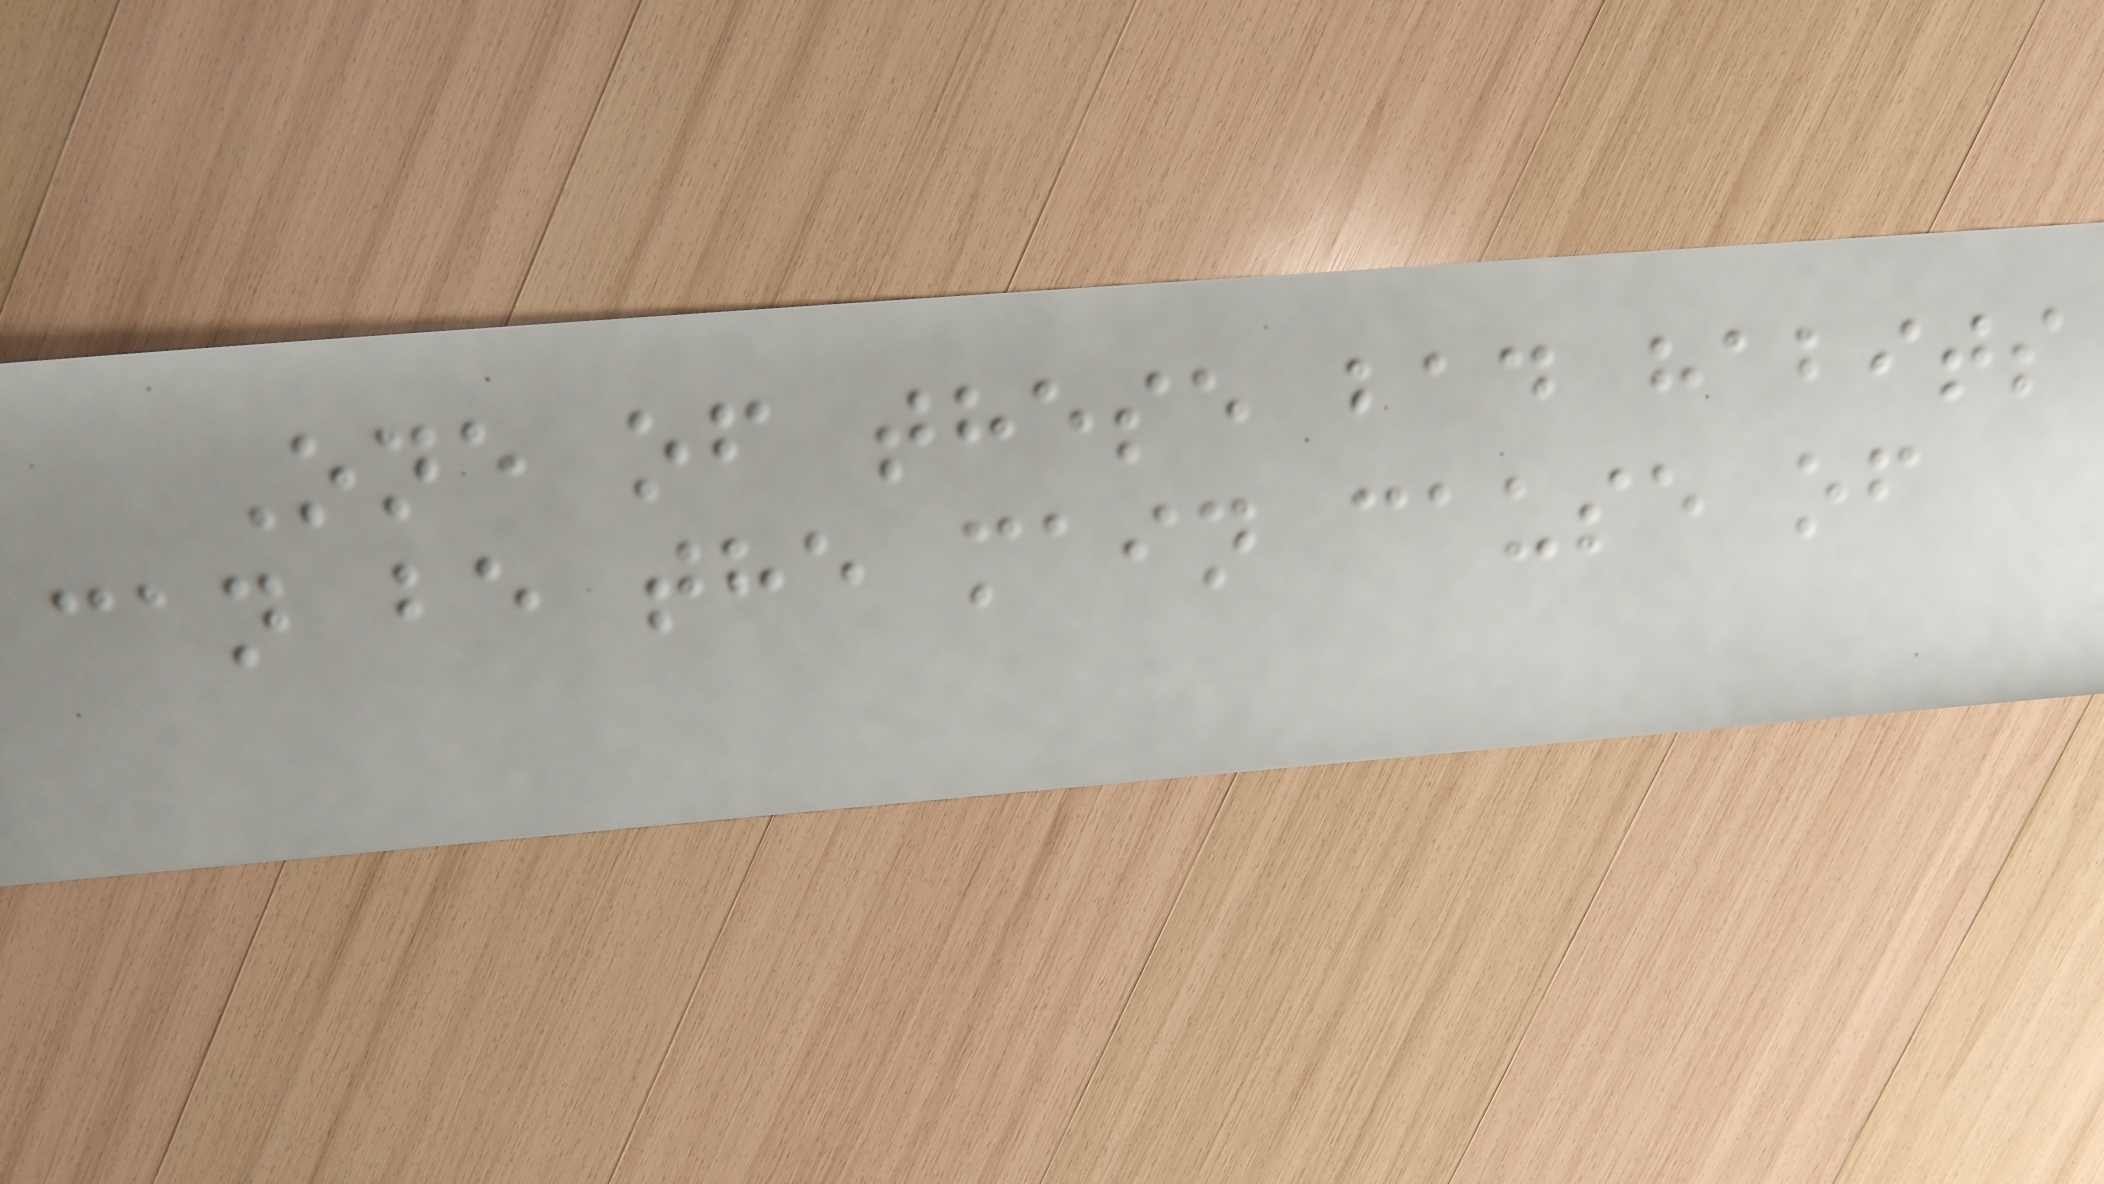One of these bad habits
can be the main cause of
